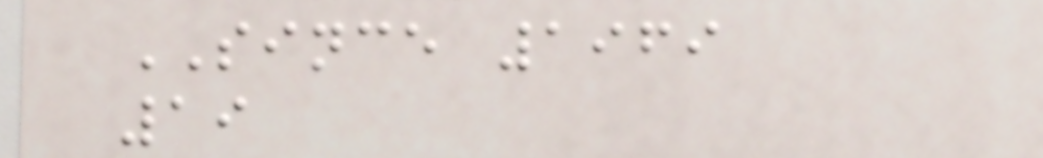SINCE 1969
19
